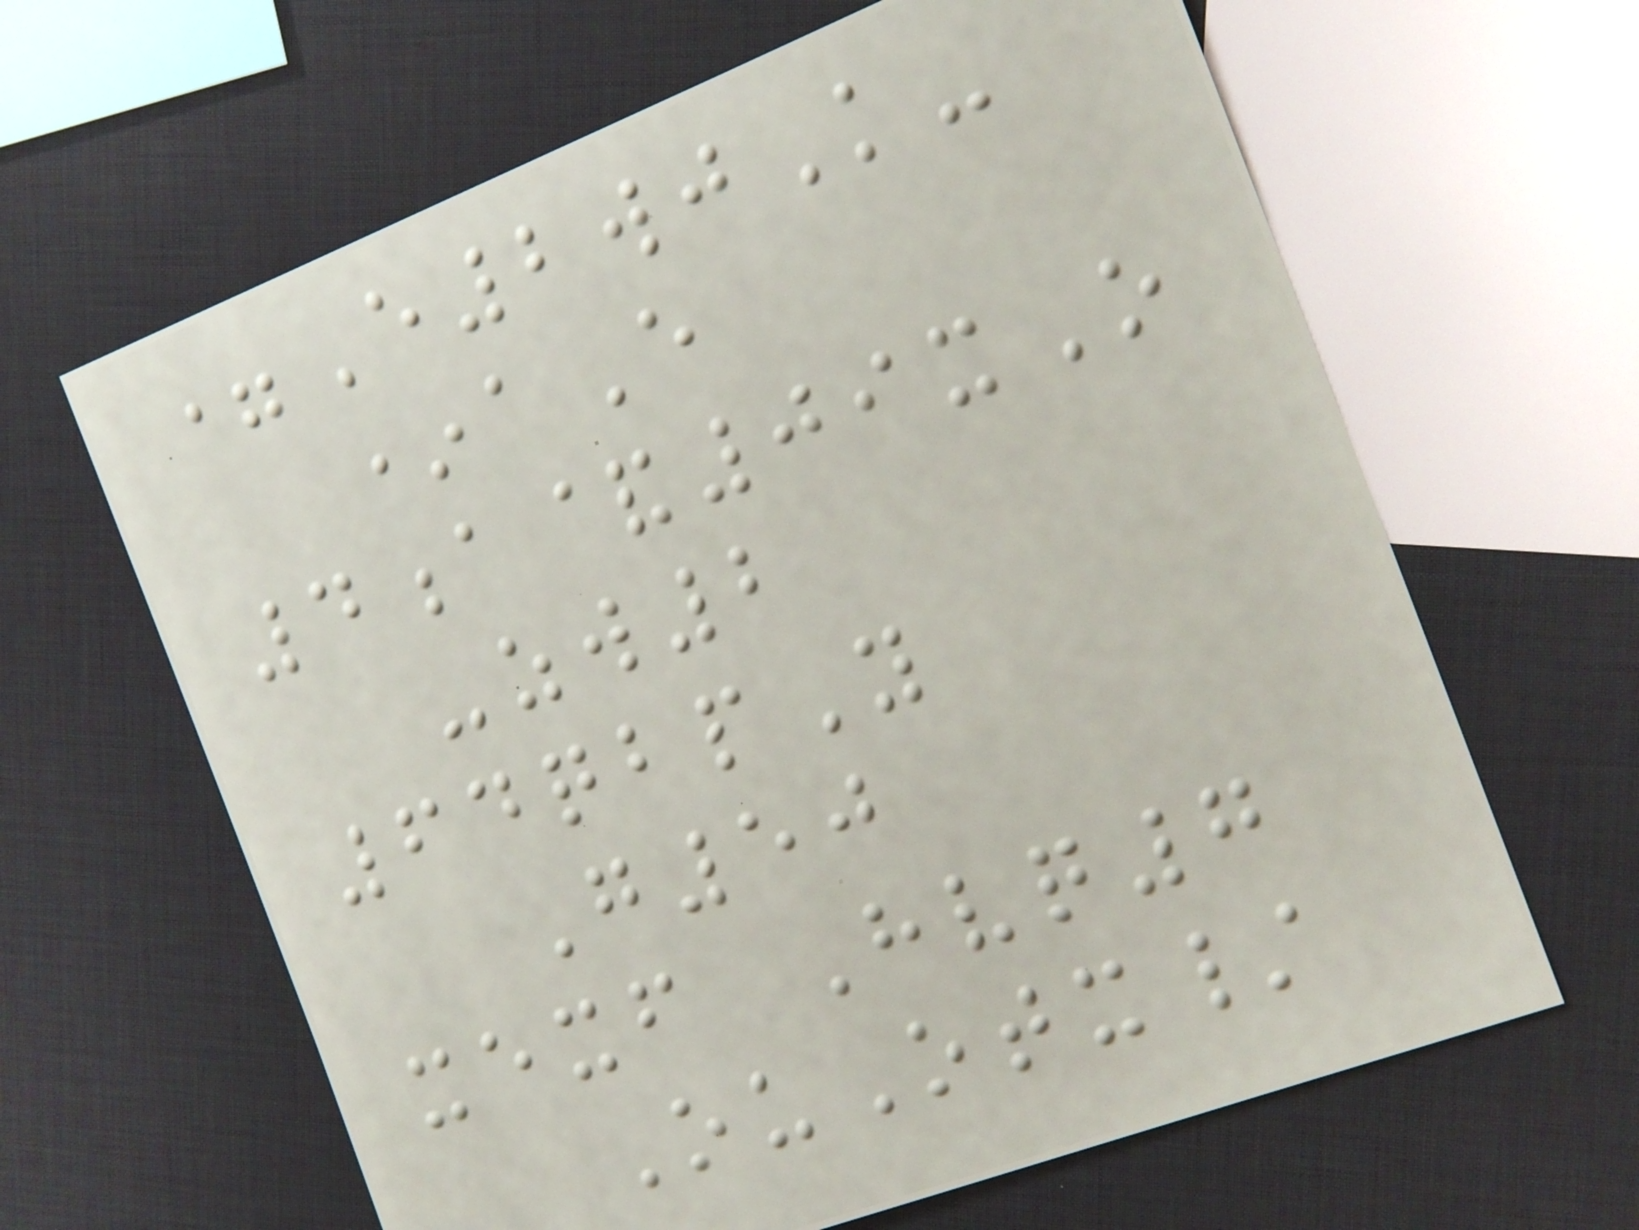=E2wjK-
*aE
4a&09xO
-zw2
64qbpY
G50
xexf Hvq7
OuOtx/
